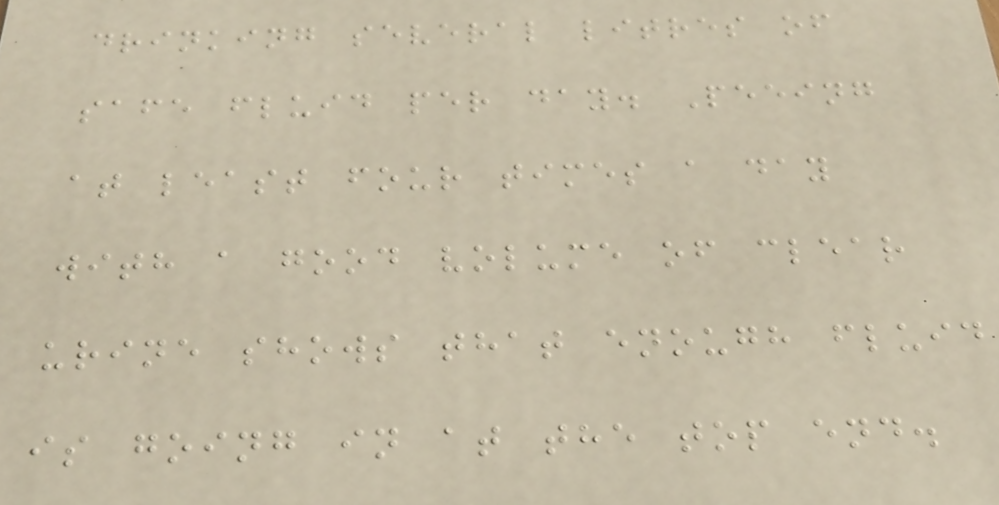drinking several litres of
safe fluid per day. Peeing
at least four times a day
with a good volume of clear
urine shows that enough fluid
is going in at the top end.
